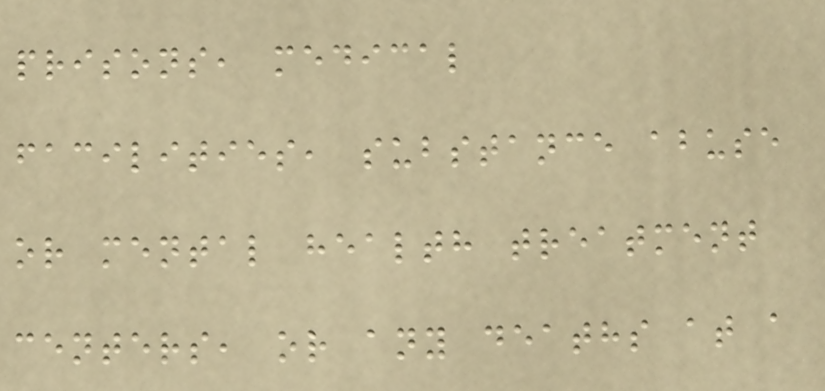prisons, medical
facilities, substance abuse
or mental health treatment
centers, or any deaths at a
